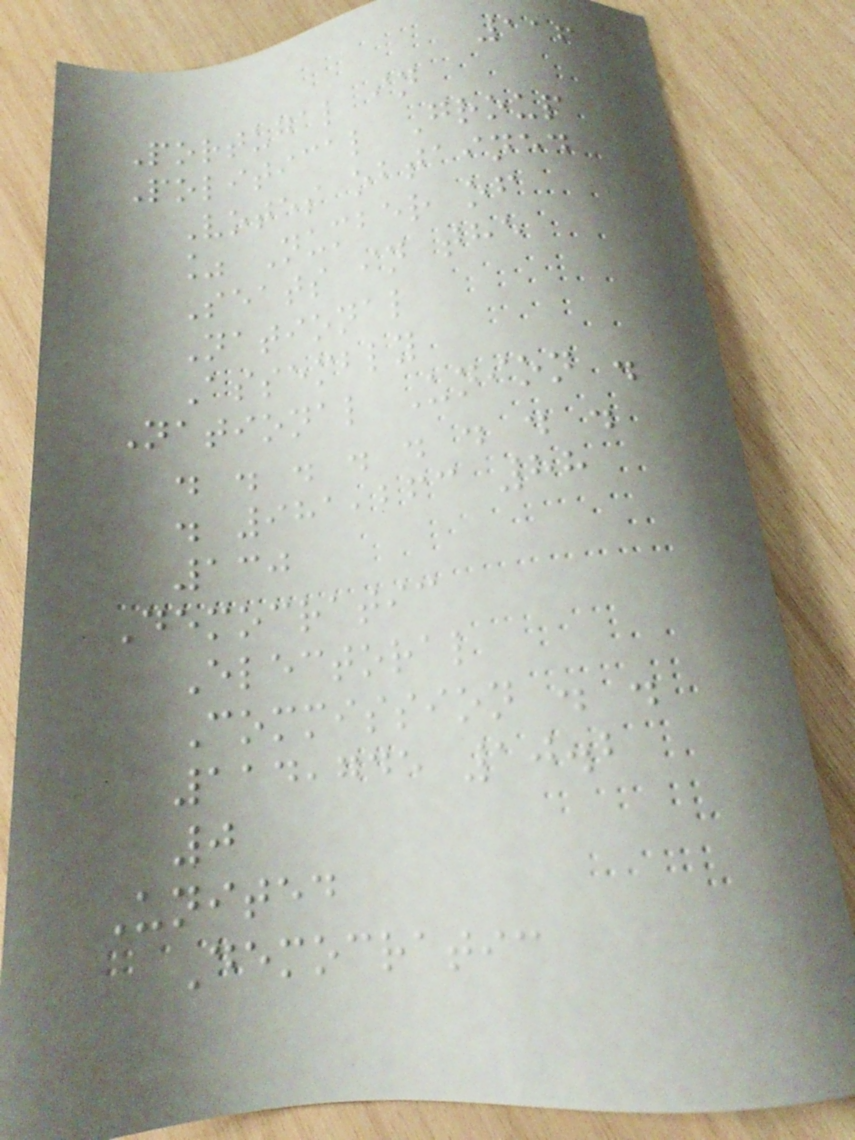116
Portugal in
Political Group
Votes obtained
% Number of
Seats in the
National
Assembly
National Union .
. . . . . . . .
. 981,263 88
130
Democratic
Electoral
Commission . .
114,745 10.2
0
United
Democratic
